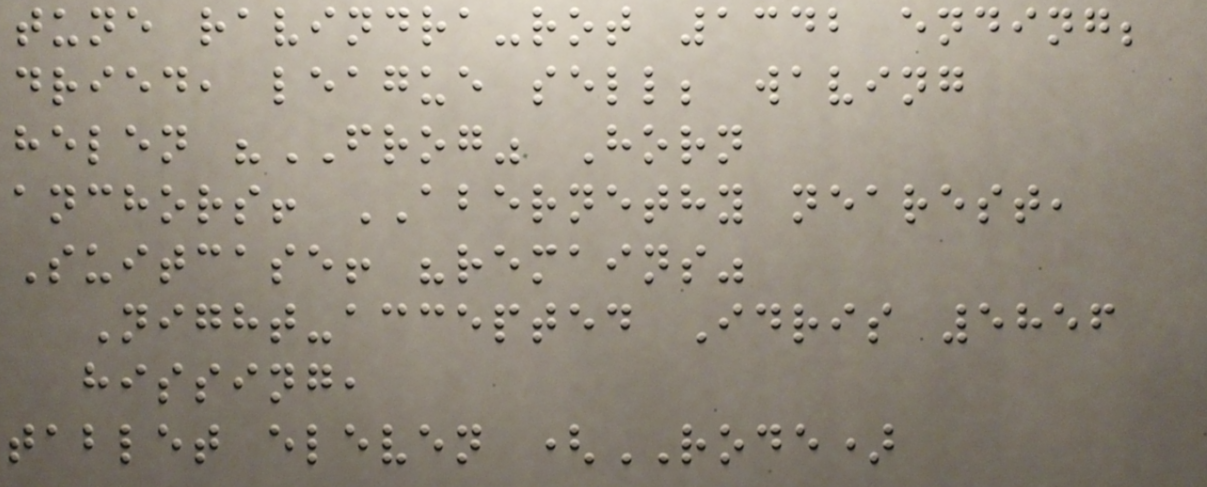tune ravindra-rot 1342 ending;
dried, league sell; waving
helen "FROG" Horn
anchors! ABERNETHY nearest,
Suitcase! "remains"
Night-accepted Idris 5856
hissing,
tablet eleven (RODE)
